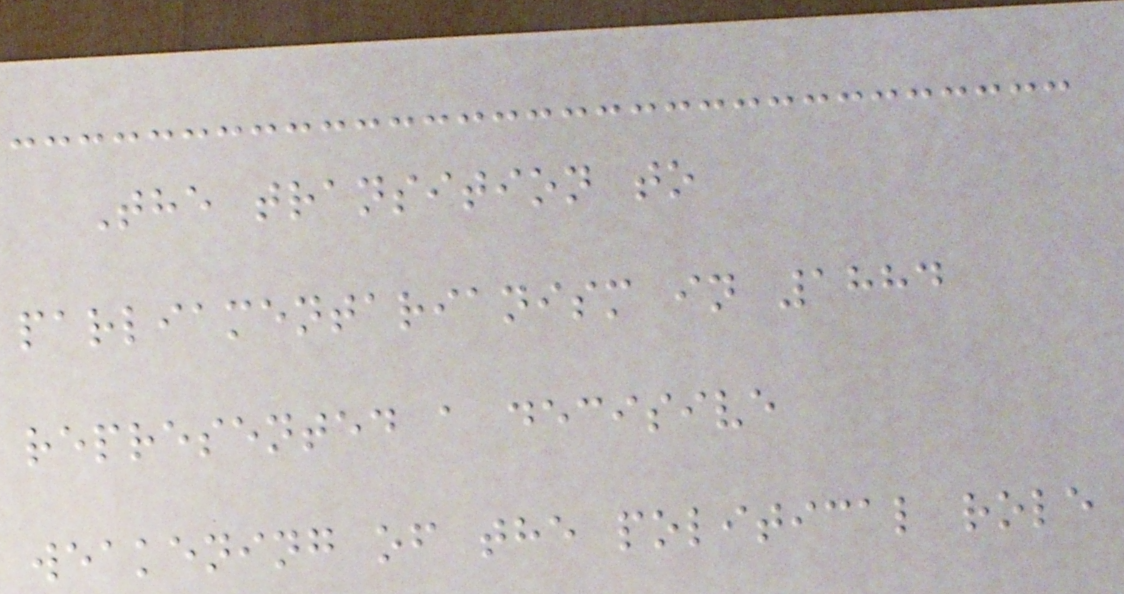The transition to
parliamentarianism in 1884
represented a decisive
weakening of the political role
